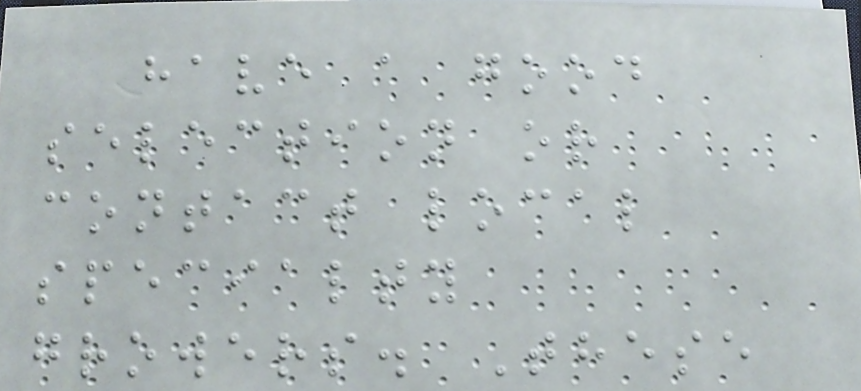have a good
selection or
contact local
specialty
growers. These
